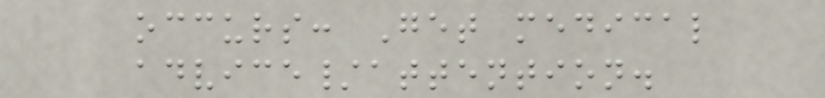occurs: Get medical
advice/attention.
